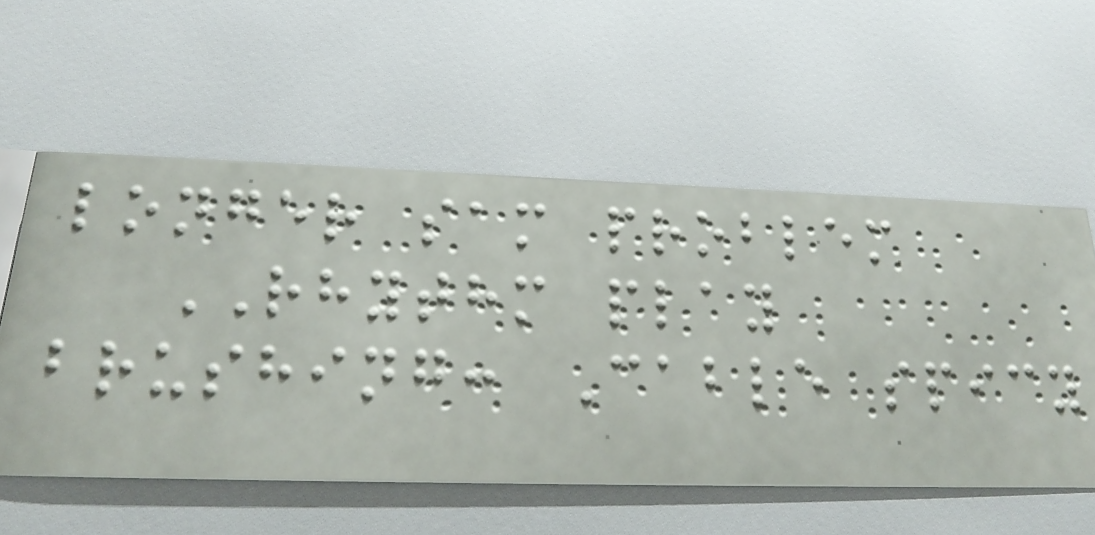longer sam problem
RHYTHM play
brushing: Cable spicy
